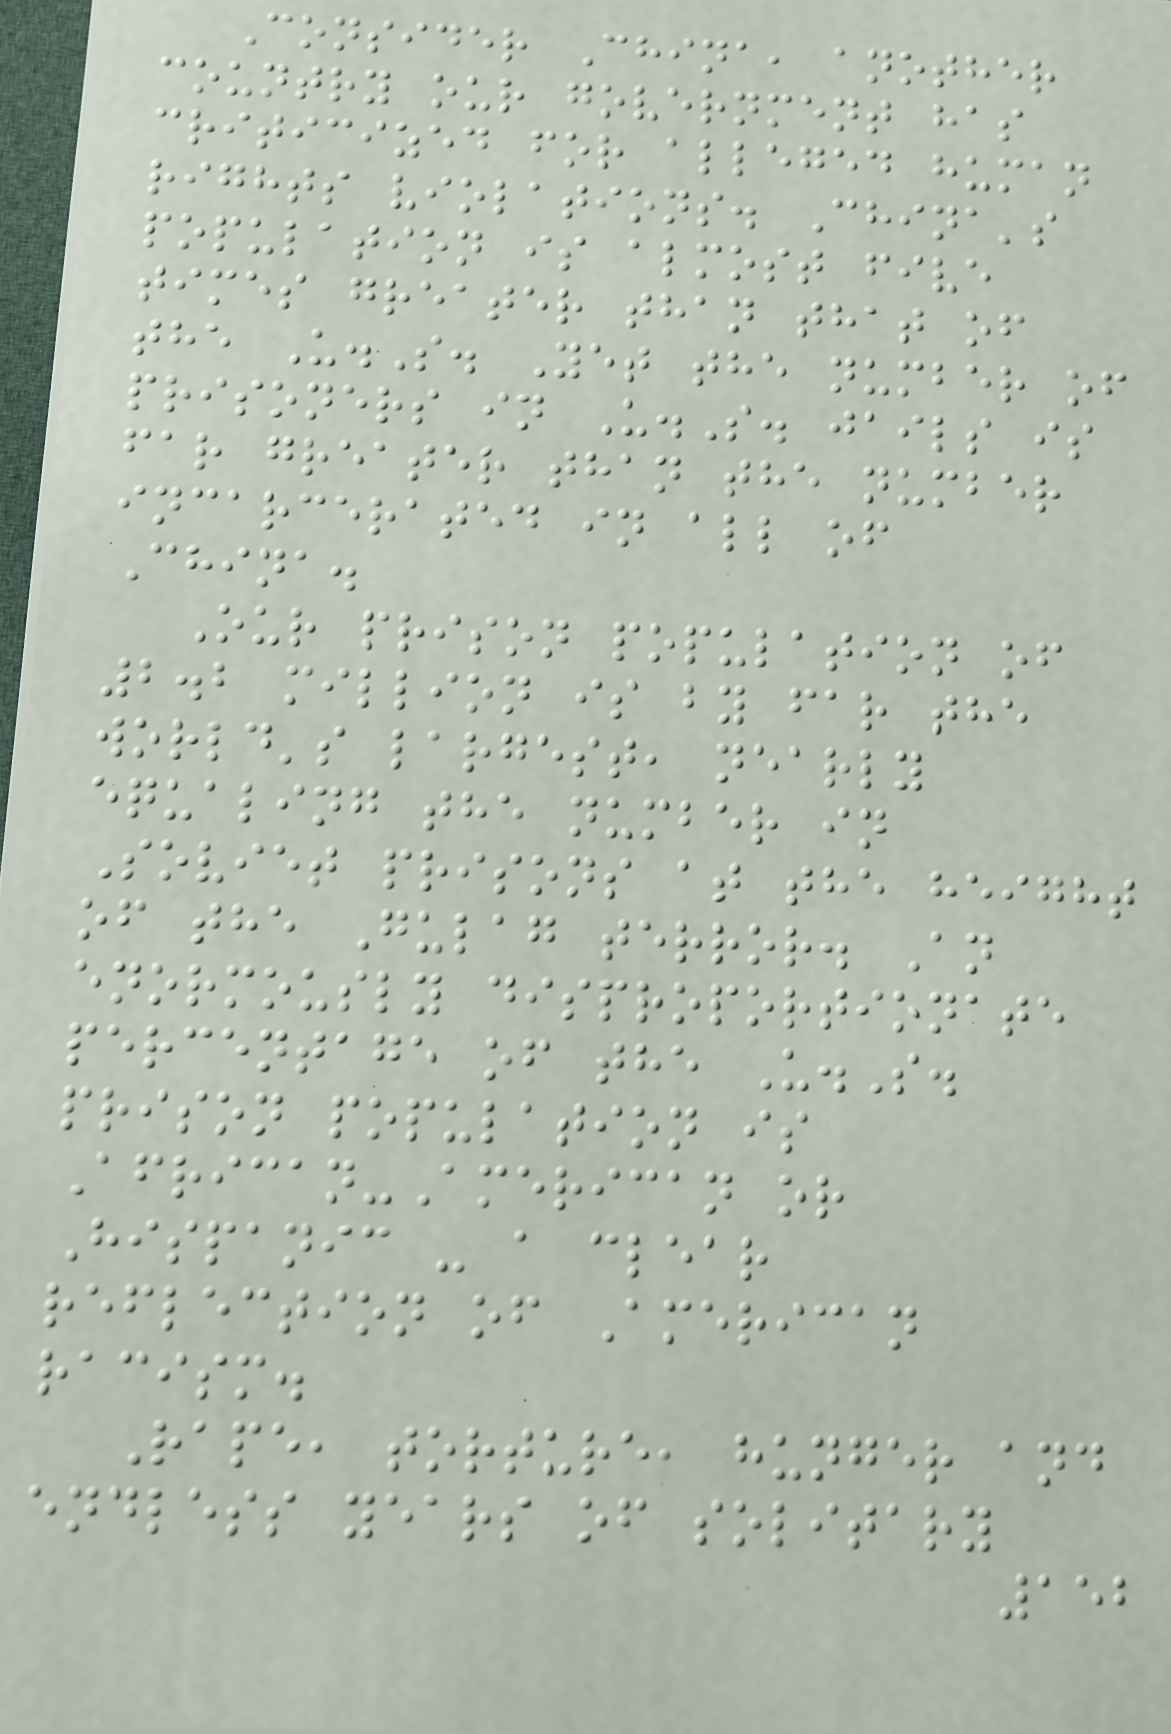Consider China, another
country our government has
criticized for alleged human
rights violations. China's
population is almost five
times greater than that of
the U.S. Yet the number of
prisoners in U.S. jails is
far greater than the number
incarcerated in all of
China.
Our prison population of
2.2 million is by far the
world's largest, nearly
equaling the number in
Soviet prisons at the height
of the Gulag terror. An
enormously disproportionate
percentage of the U.S.
prison population is
African-American or
Hispanic - a clear
reflection of American
racism.
Rape, torture, hunger and
endless years of solitary
152
